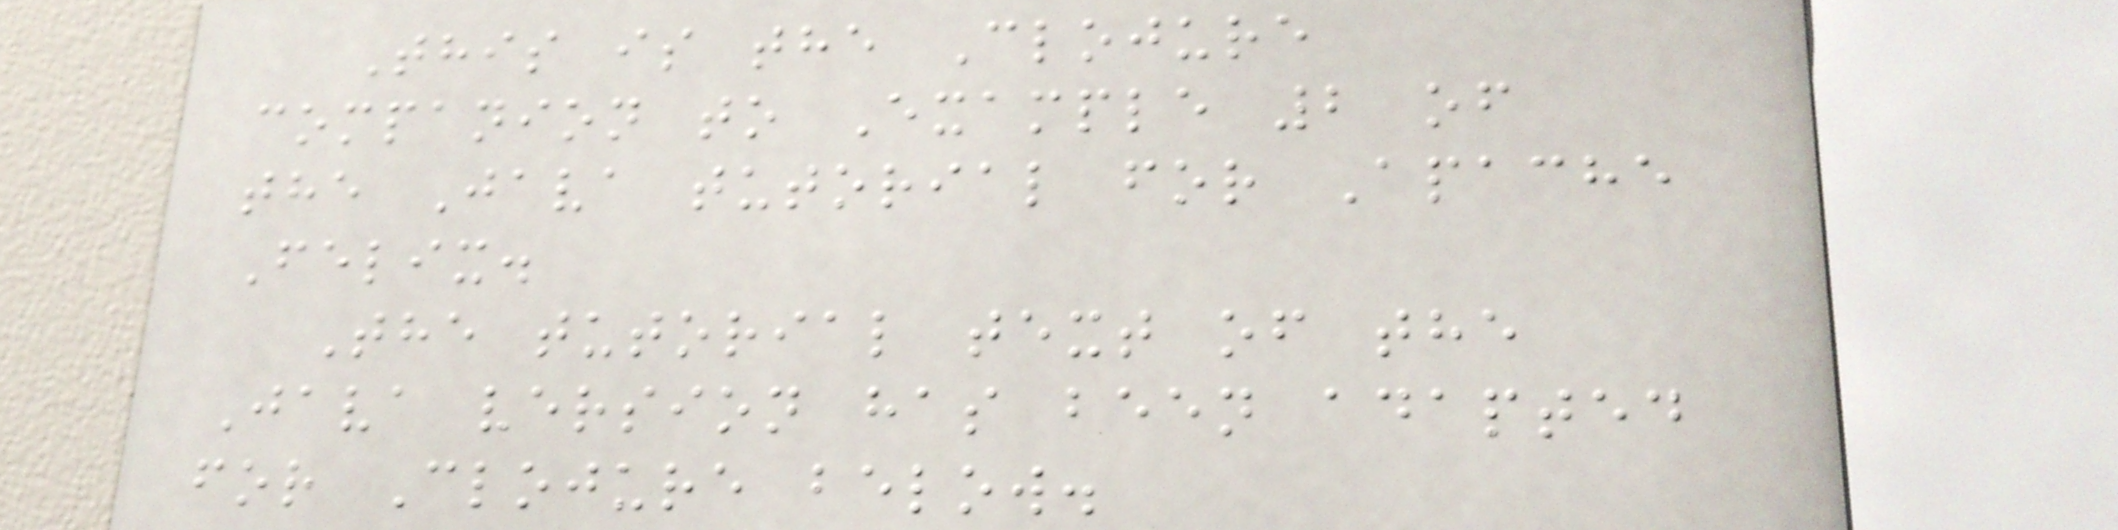This is the Clojure
companion to Example 2 of
the Java tutorial for Apache
Felix.
The tutorial text of the
Java version has been adapted
for Clojure below.
